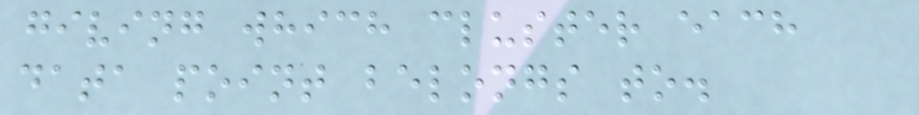giving which cluster each
data point belongs to.
